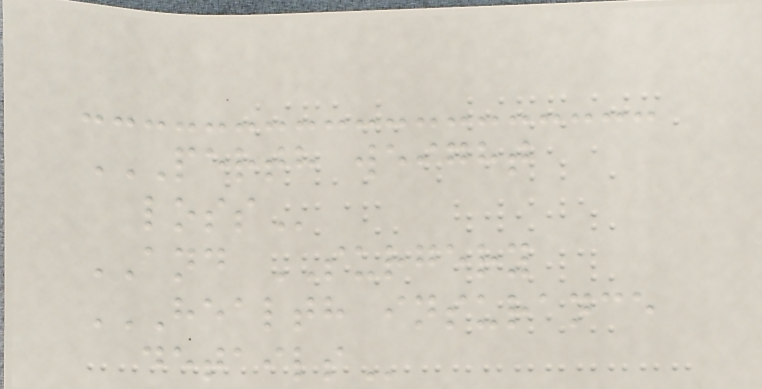PERTH WEIGHT
LOSS
AND SURGERY
HEALTH INSURANCE
DETAILS
